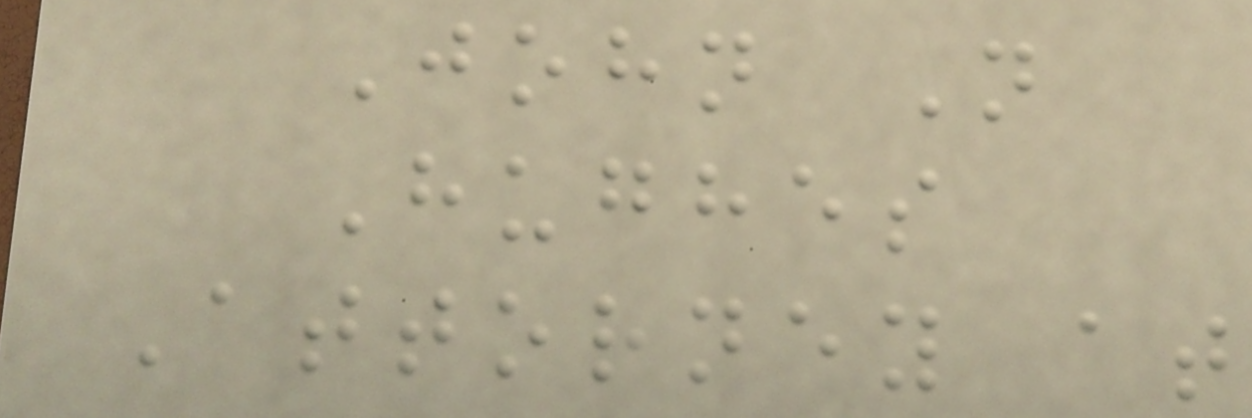John N
Hughes
Attorney at
